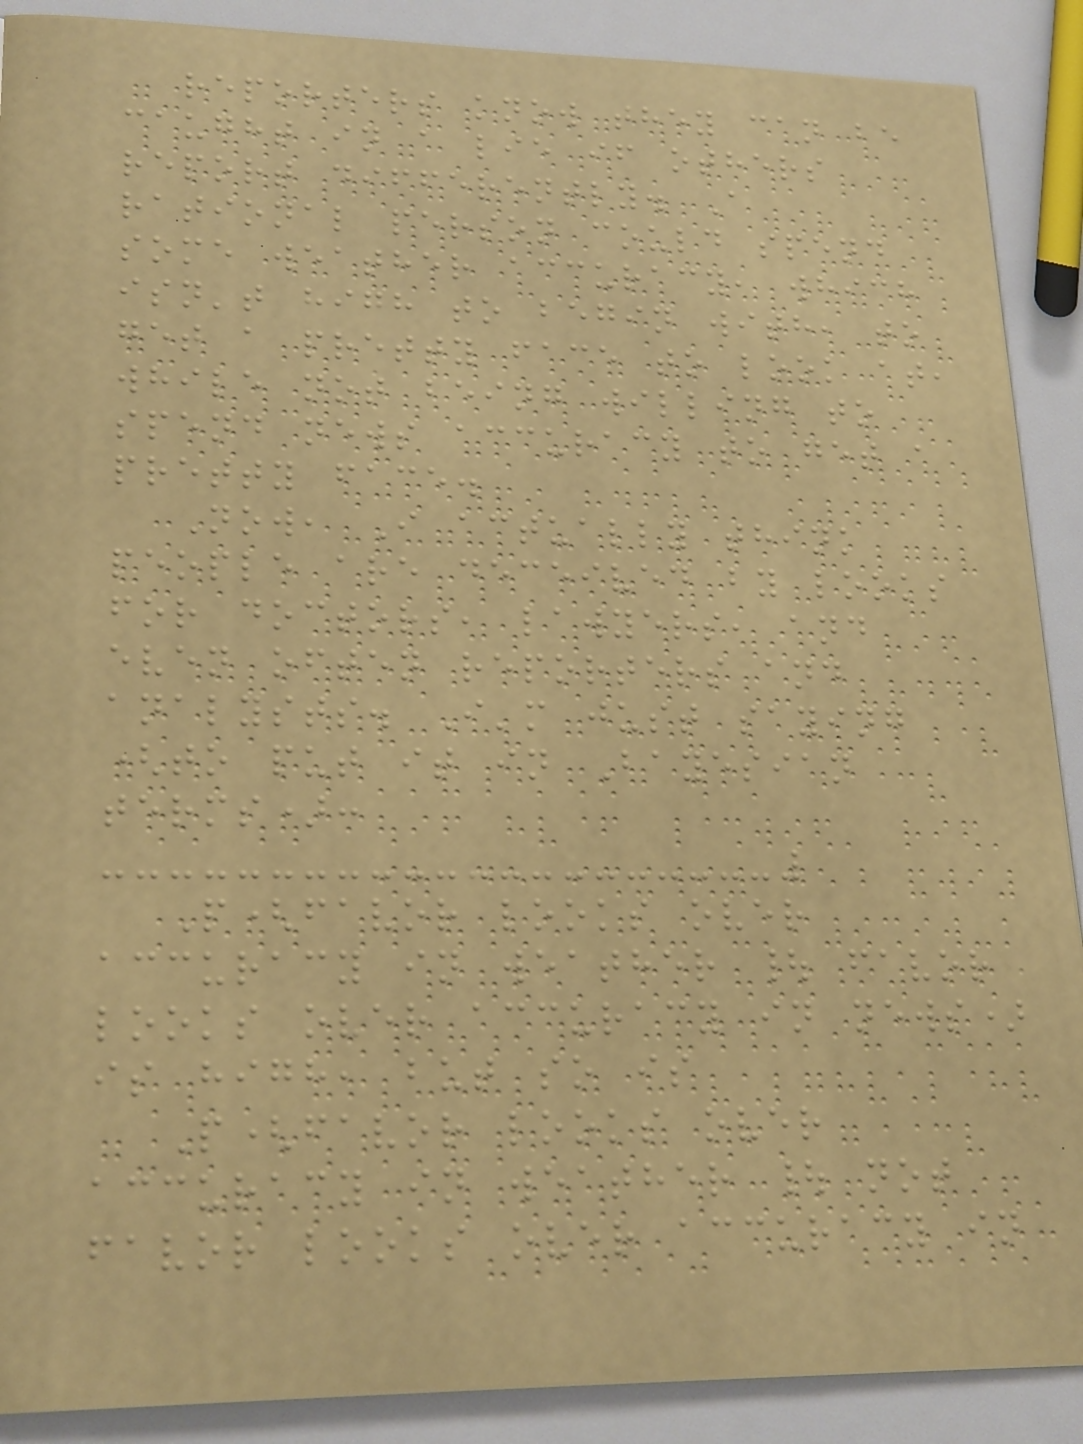reporters know they can be
caught in a lie if others
report differently. A
rational person could spend
some weather accuracy, which
isn't high to begin with, to
get a pretty face to look at,
while not being willing to
spend news accuracy to get a
pretty face.
Now, I actually think
people are deceived by looks
for doctors, lawyers, and
even often reporters and
analysts. I'm just saying
(to put it in Bayesian
terms):
P(favor looks over
accuracy in weather | favor
looks over accuracy in news)
is high, but so is
P(favor looks over
accuracy in weather | not
favor looks over accuracy in
